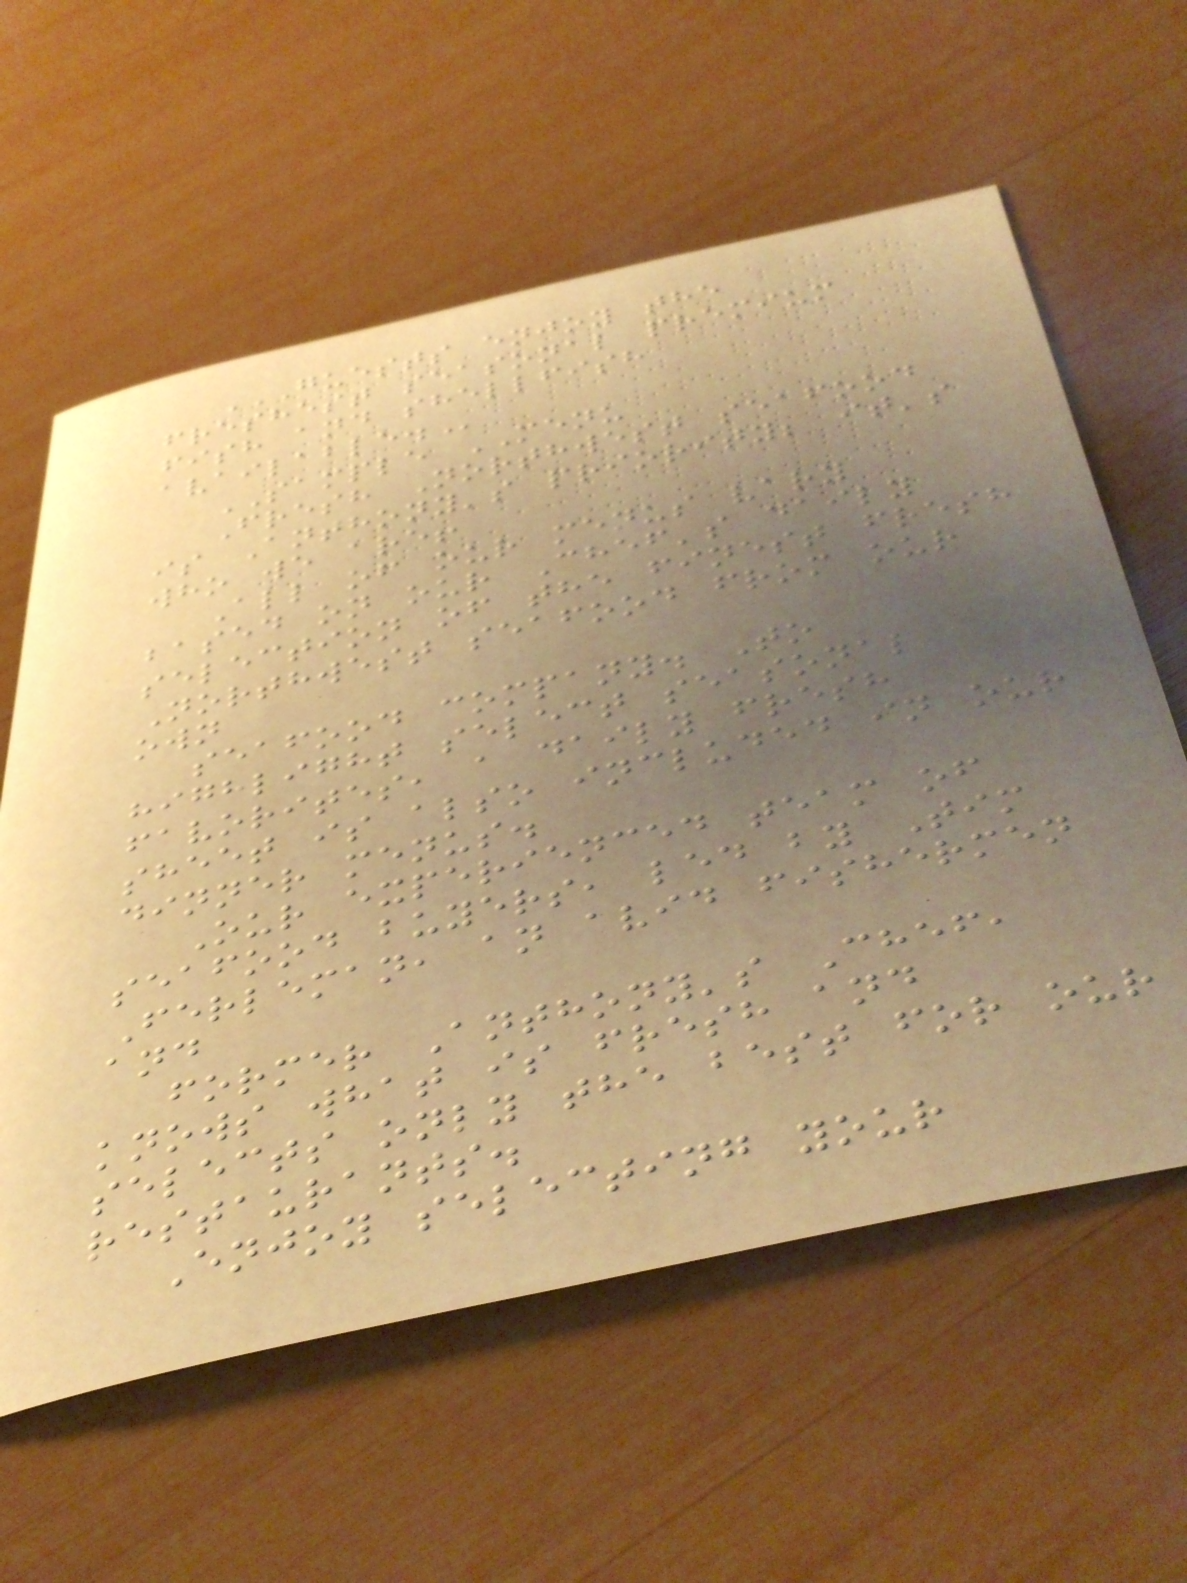GUESTS ENJOY THE
FRESHEST SEASONAL PREMIUM
FISH AND SHELLFISH
AVAILABLE.
SAMPLE MENU
Fresh Northwest seafood
is Anthony's priority; it's
who we are!
All of our menus vary
based on our Chef's daily
selection of the finest fresh
Northwest seafood from our
own
seafood company. To
highlight select seasonal
favorites, a daily fresh
sheet is also included in our
dinner menus.
Our experienced team of
seafood buyers, led by Tim
Ferleman, an avid fishermen
and
former Anthony's Chef,
knows what is fresh and
selects only the best for our
restaurants.
Enjoy selecting your
